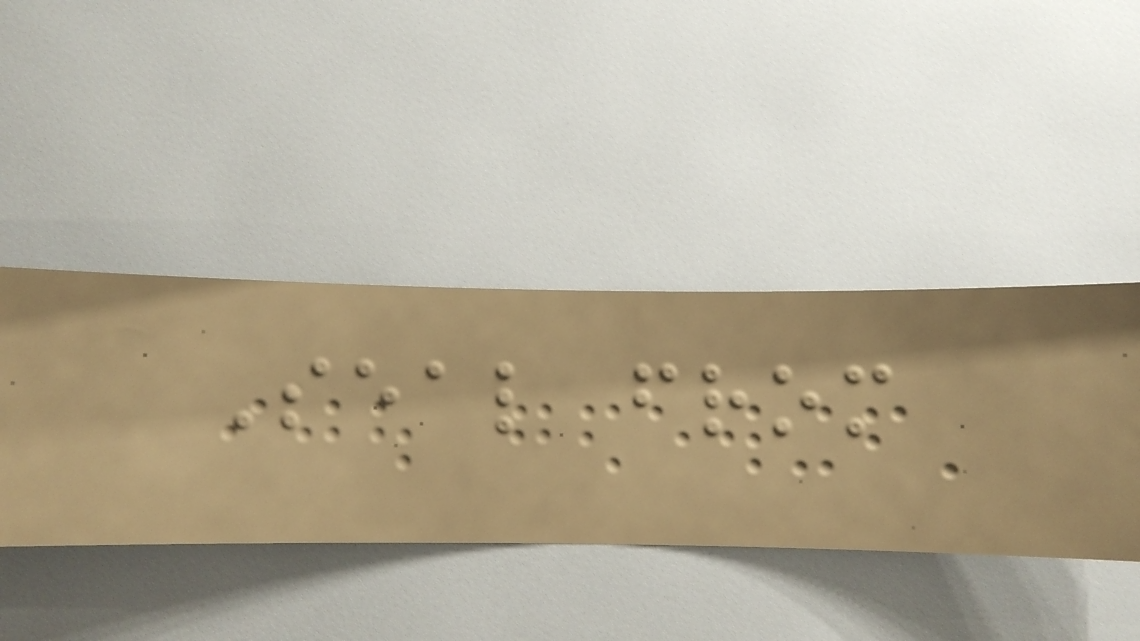Seal from
